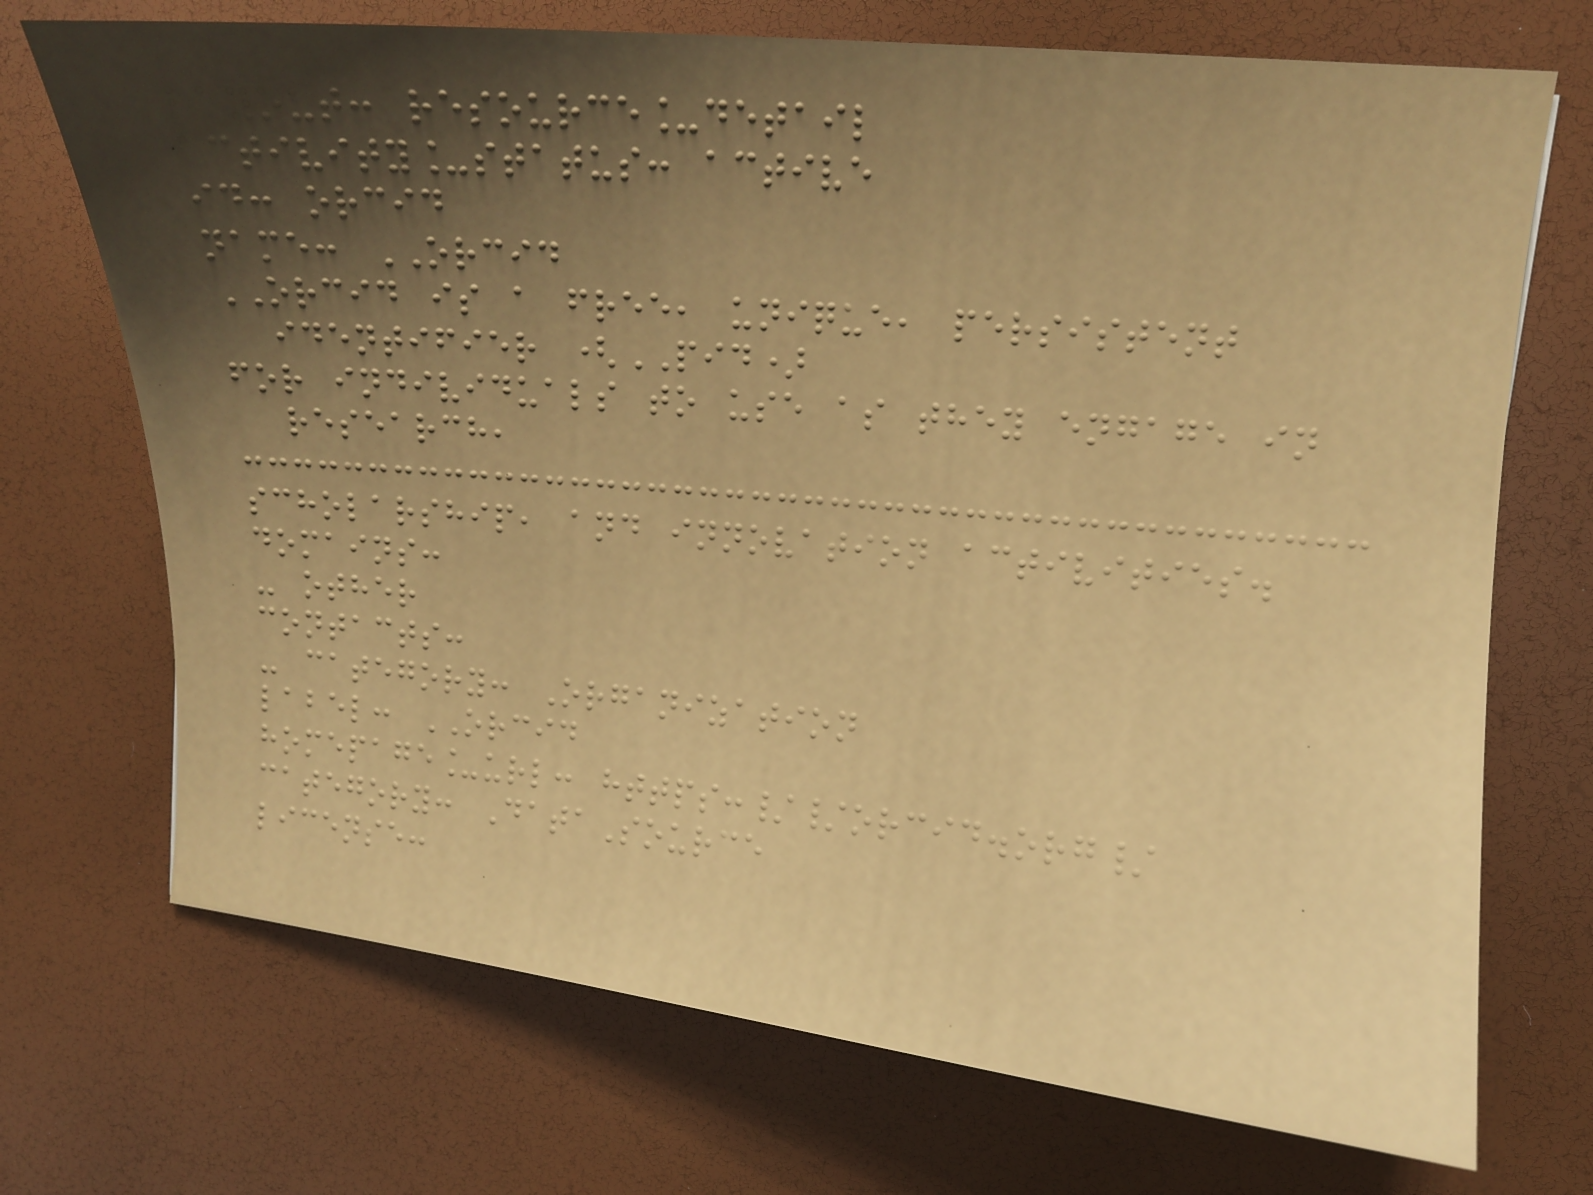layout: resource_detail
activity_status: active
id: orcid
name: ORCID
ORCID is a free, unique, persistent
identifier (PID)
for individuals to use as they engage in
research,
scholarship, and innovation activities.
domains:
- other
contacts:
- category: Organization
label: ORCID
homepage_url: https://orcid.org/
category: DataSource
license:
